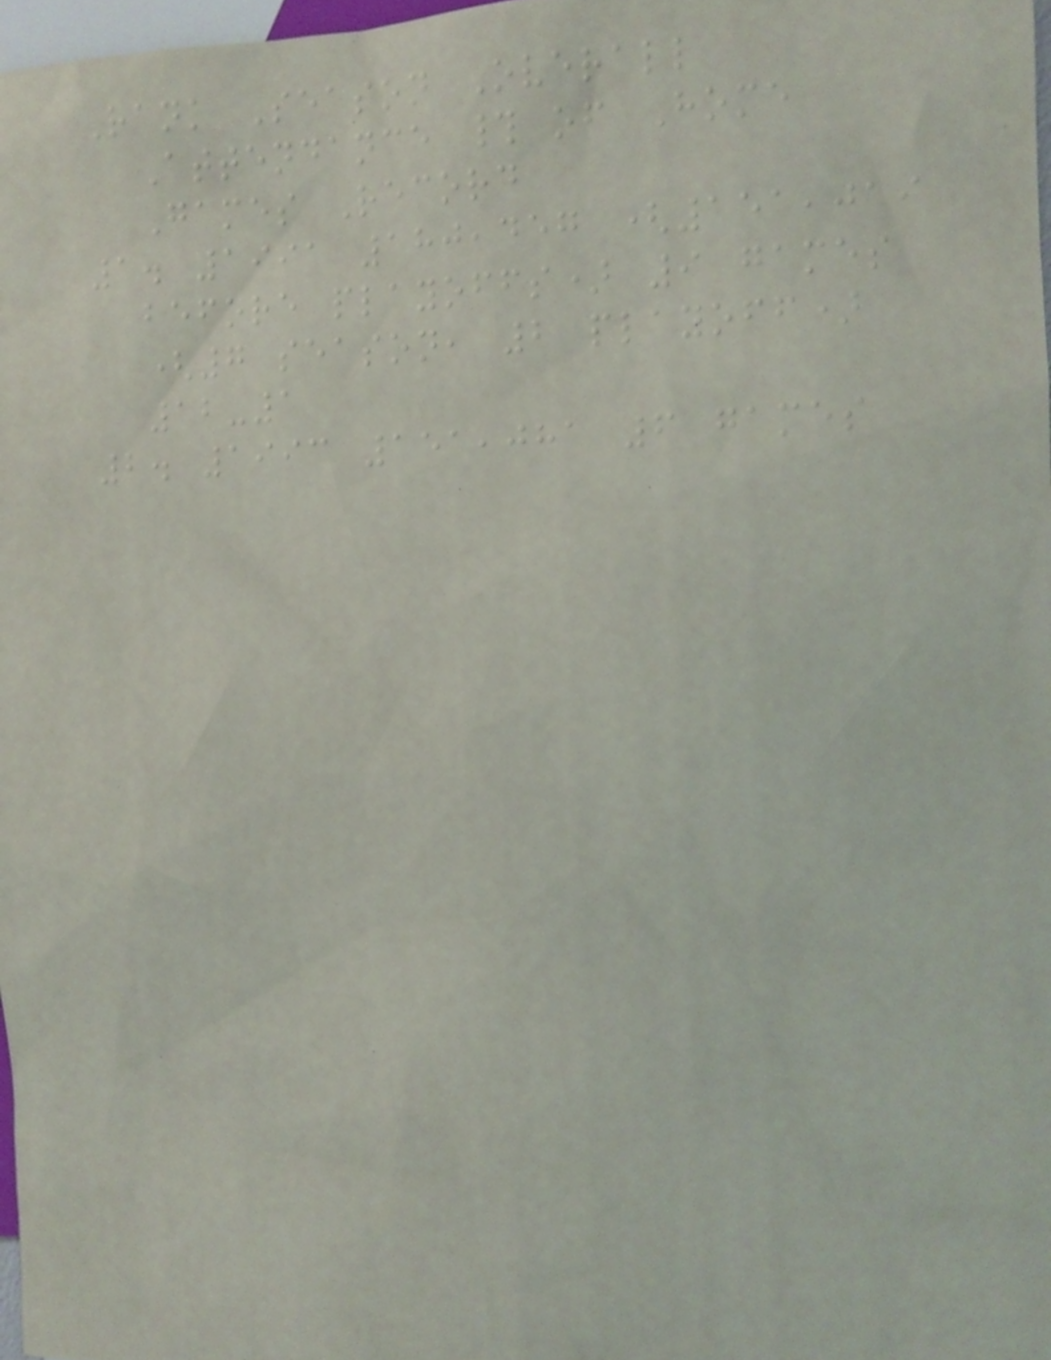Rank Season Overall
Attendance # of Home
Games Record
1. 1991 180,457 (151,019
before playoffs) 9 games
(7 season, 2 playoff)
12-1
2. 1993 151,081 6 games
